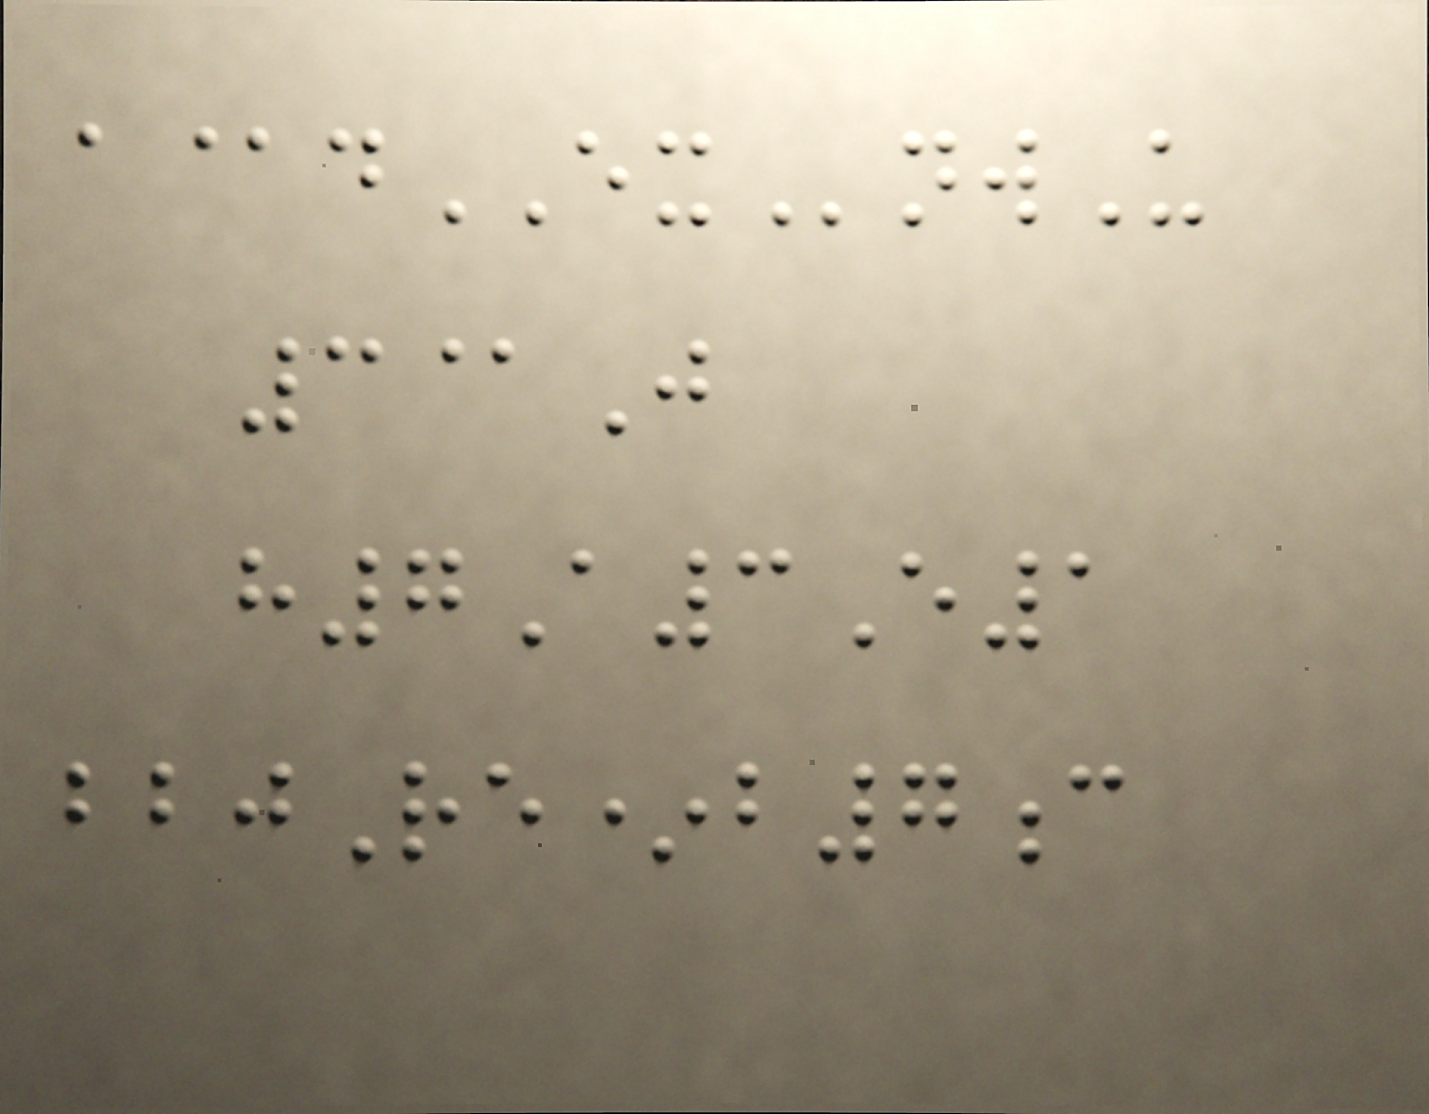a@dEXnwU
3@J
h7A3E1
bbjRe*b7c
